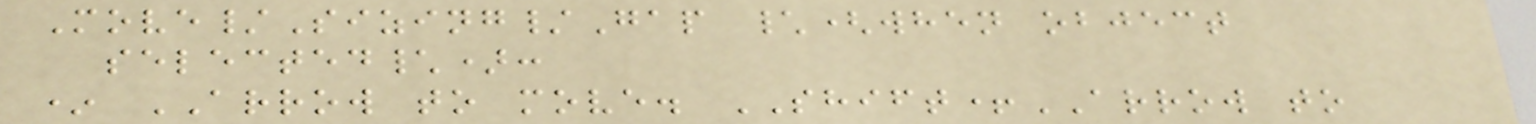Move/Sizing/Gap \(when object
selected\):
* ARROW to move. SHIFT+ARROW to
